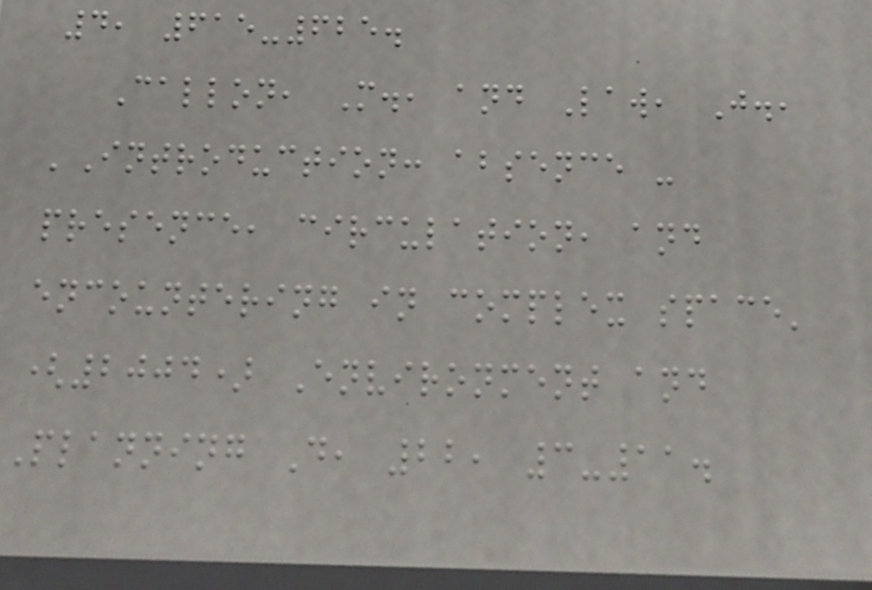4, 615-625.
Callon, M., and Law, J.,
'Introduction: absence -
presence, circulation, and
encountering in complex space'
(2004) Environment and
Planning D, 22, 3-11.
